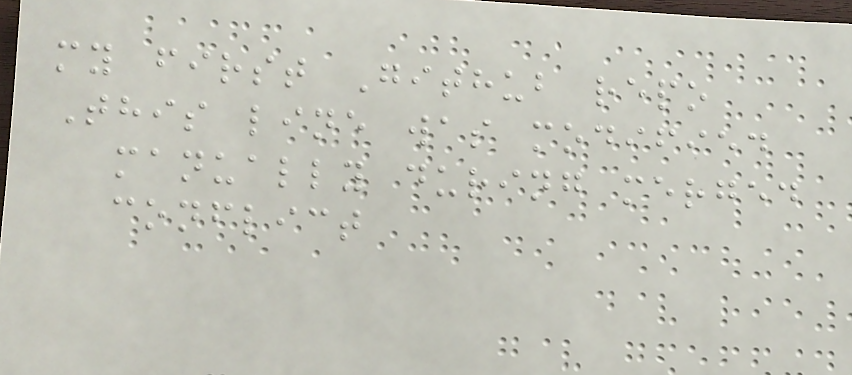my first Github repo
This line was modified
manually during merged
conflict
